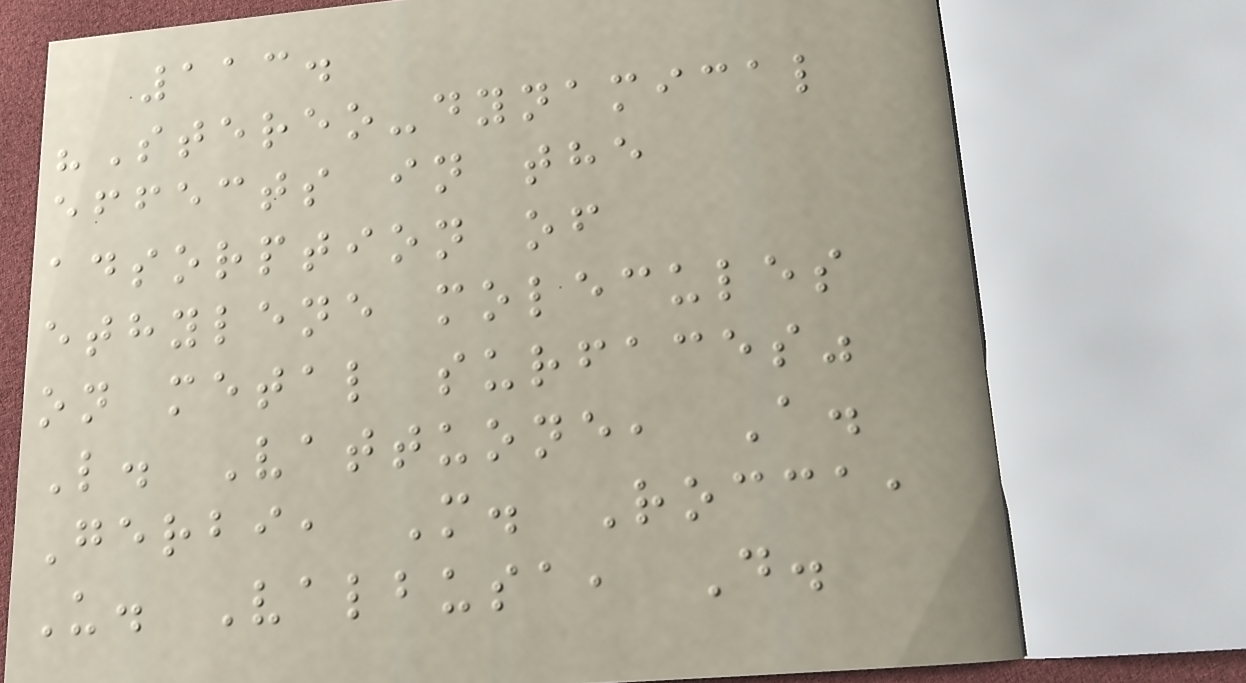113.
"Stereo-dynamical
effects in the
adsorption of
ethylene molecules
on metal surfaces"
L. Vattuone, A.
Gerbi, M. Rocca,
U. Valbusa, D.
